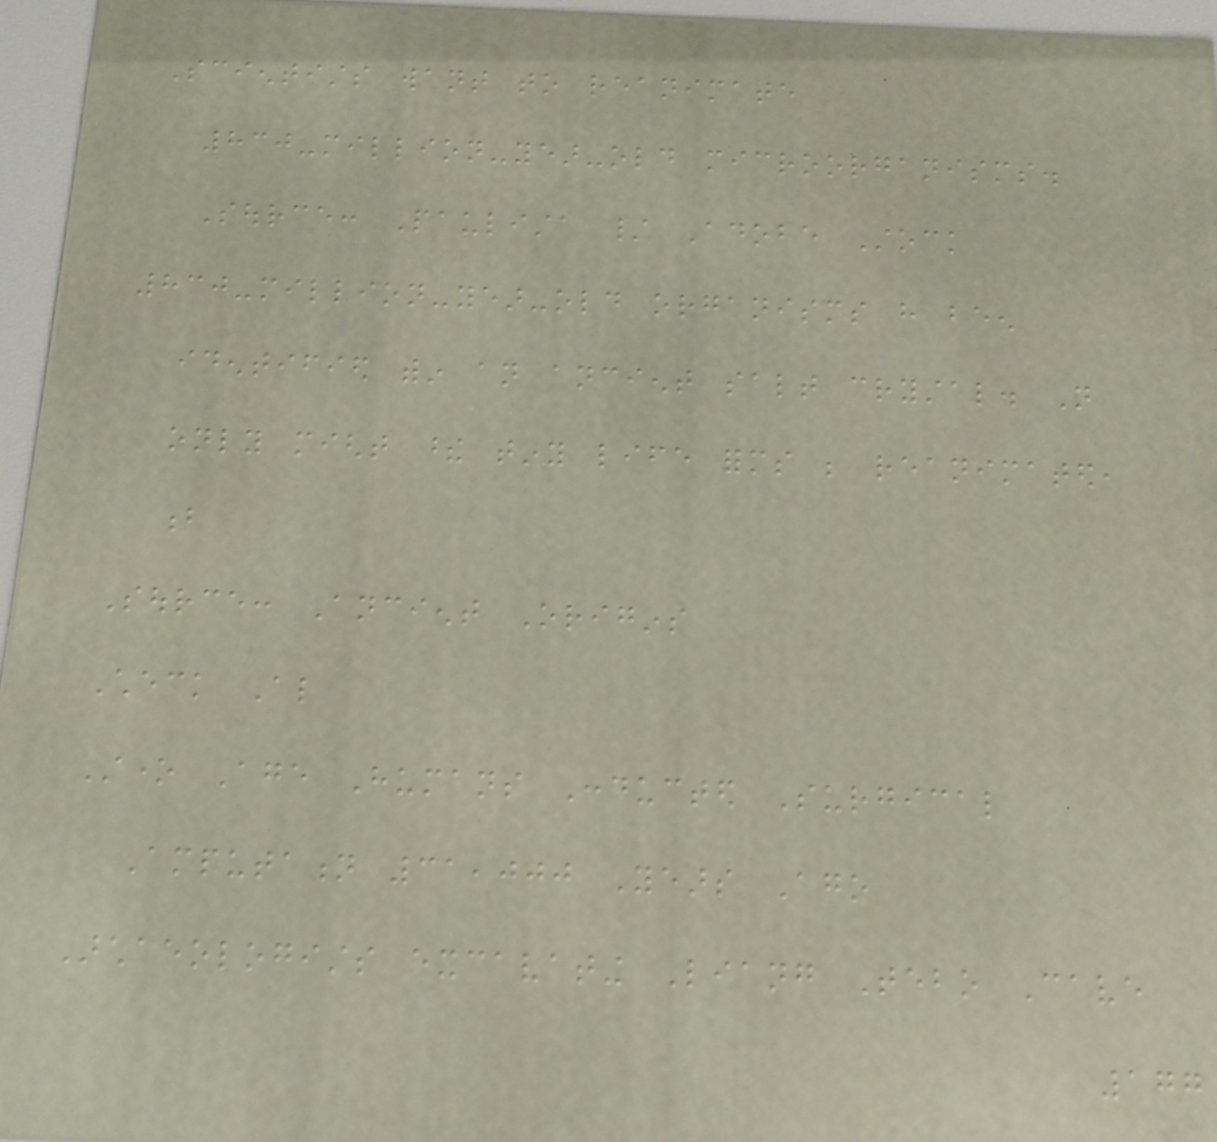Scientists want to reanimate
830-million-year-old microorganisms.
Source: Paulista / Adobe Stock
830-million-year-old organisms have been
identified within an ancient salt crystal. Not
only might these tiny life forms be reanimated,
b
Source: Ancient Origins
Check Also
Stone Age Humans Conducted Surgical
Amputation 31,000 Years Ago
Archaeologists excavating Liang Tebo Cave
177
